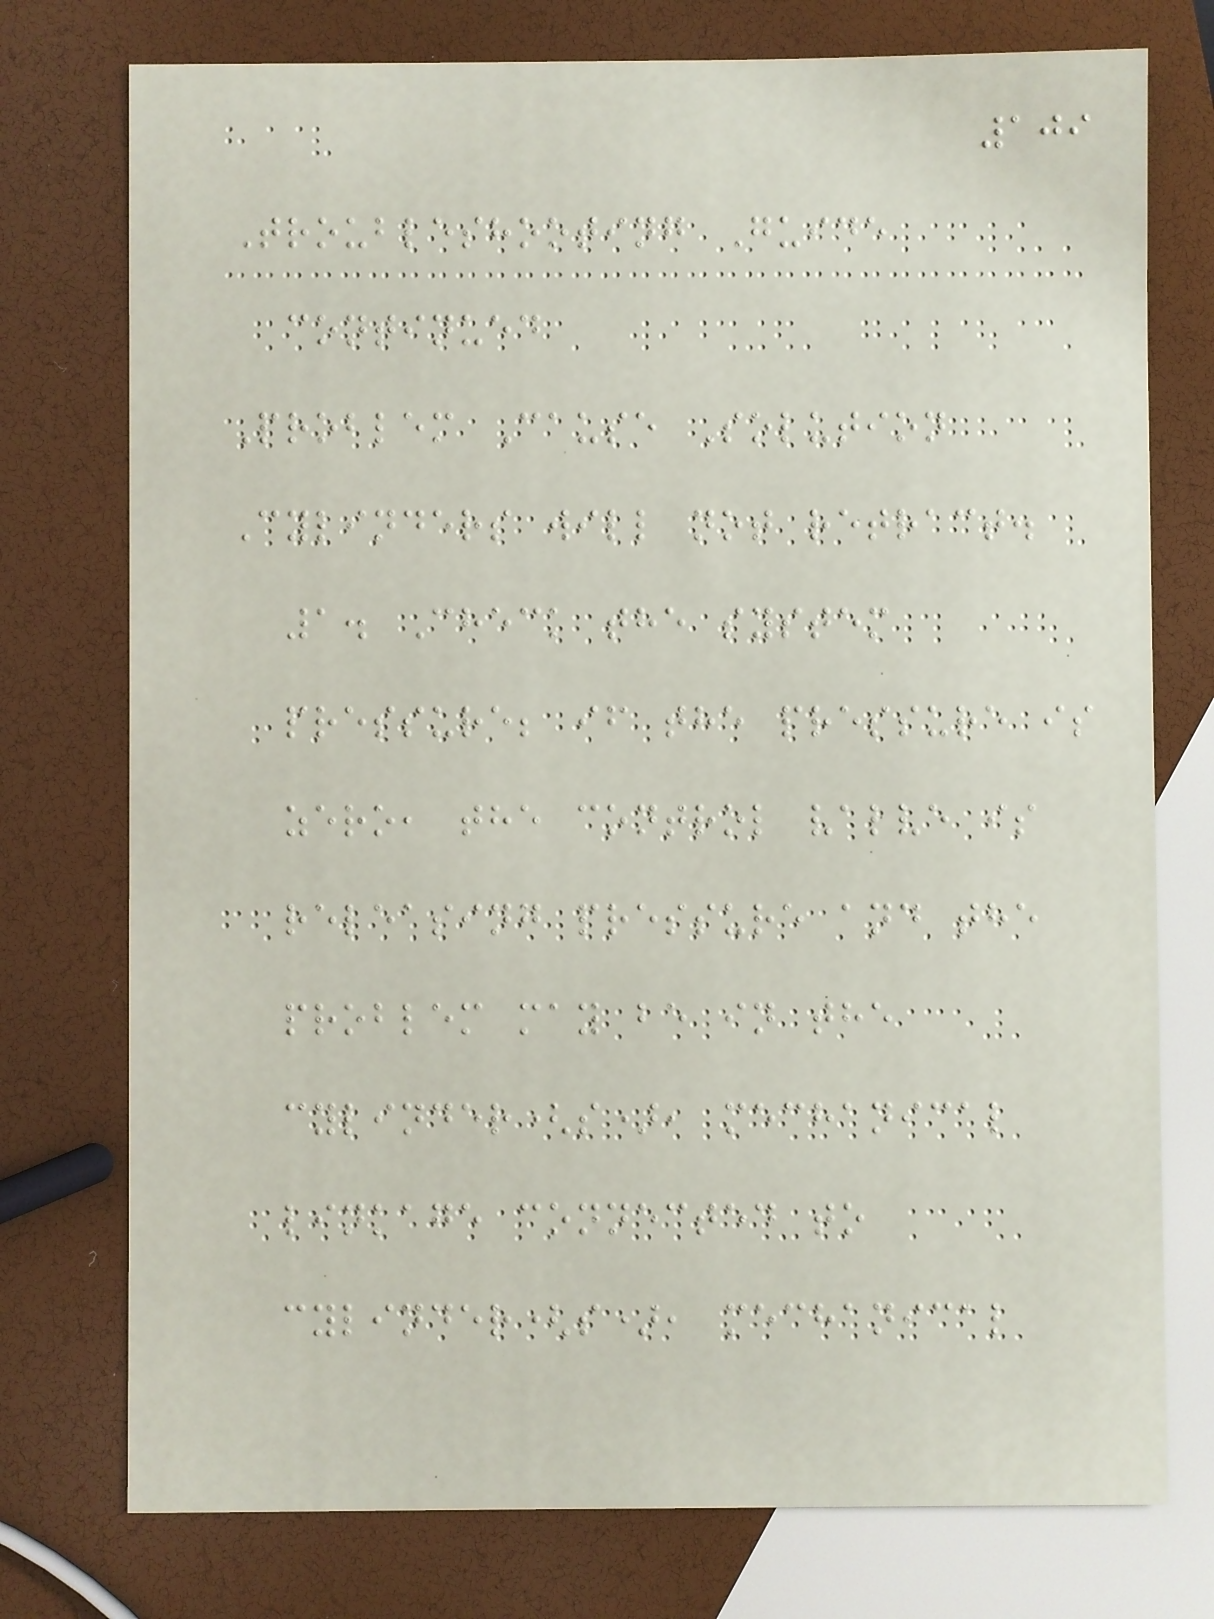109
Troubleshooting Guide
continued
Problem Cause Solution
Cylinders will not retract.
1. Check the system
pressure; if the pressure is
zero, the control valve is
releasing pressure and the
problem may be in the
cylinder(s), mechanical
linkage connected to
cylinder(s), mechanical
